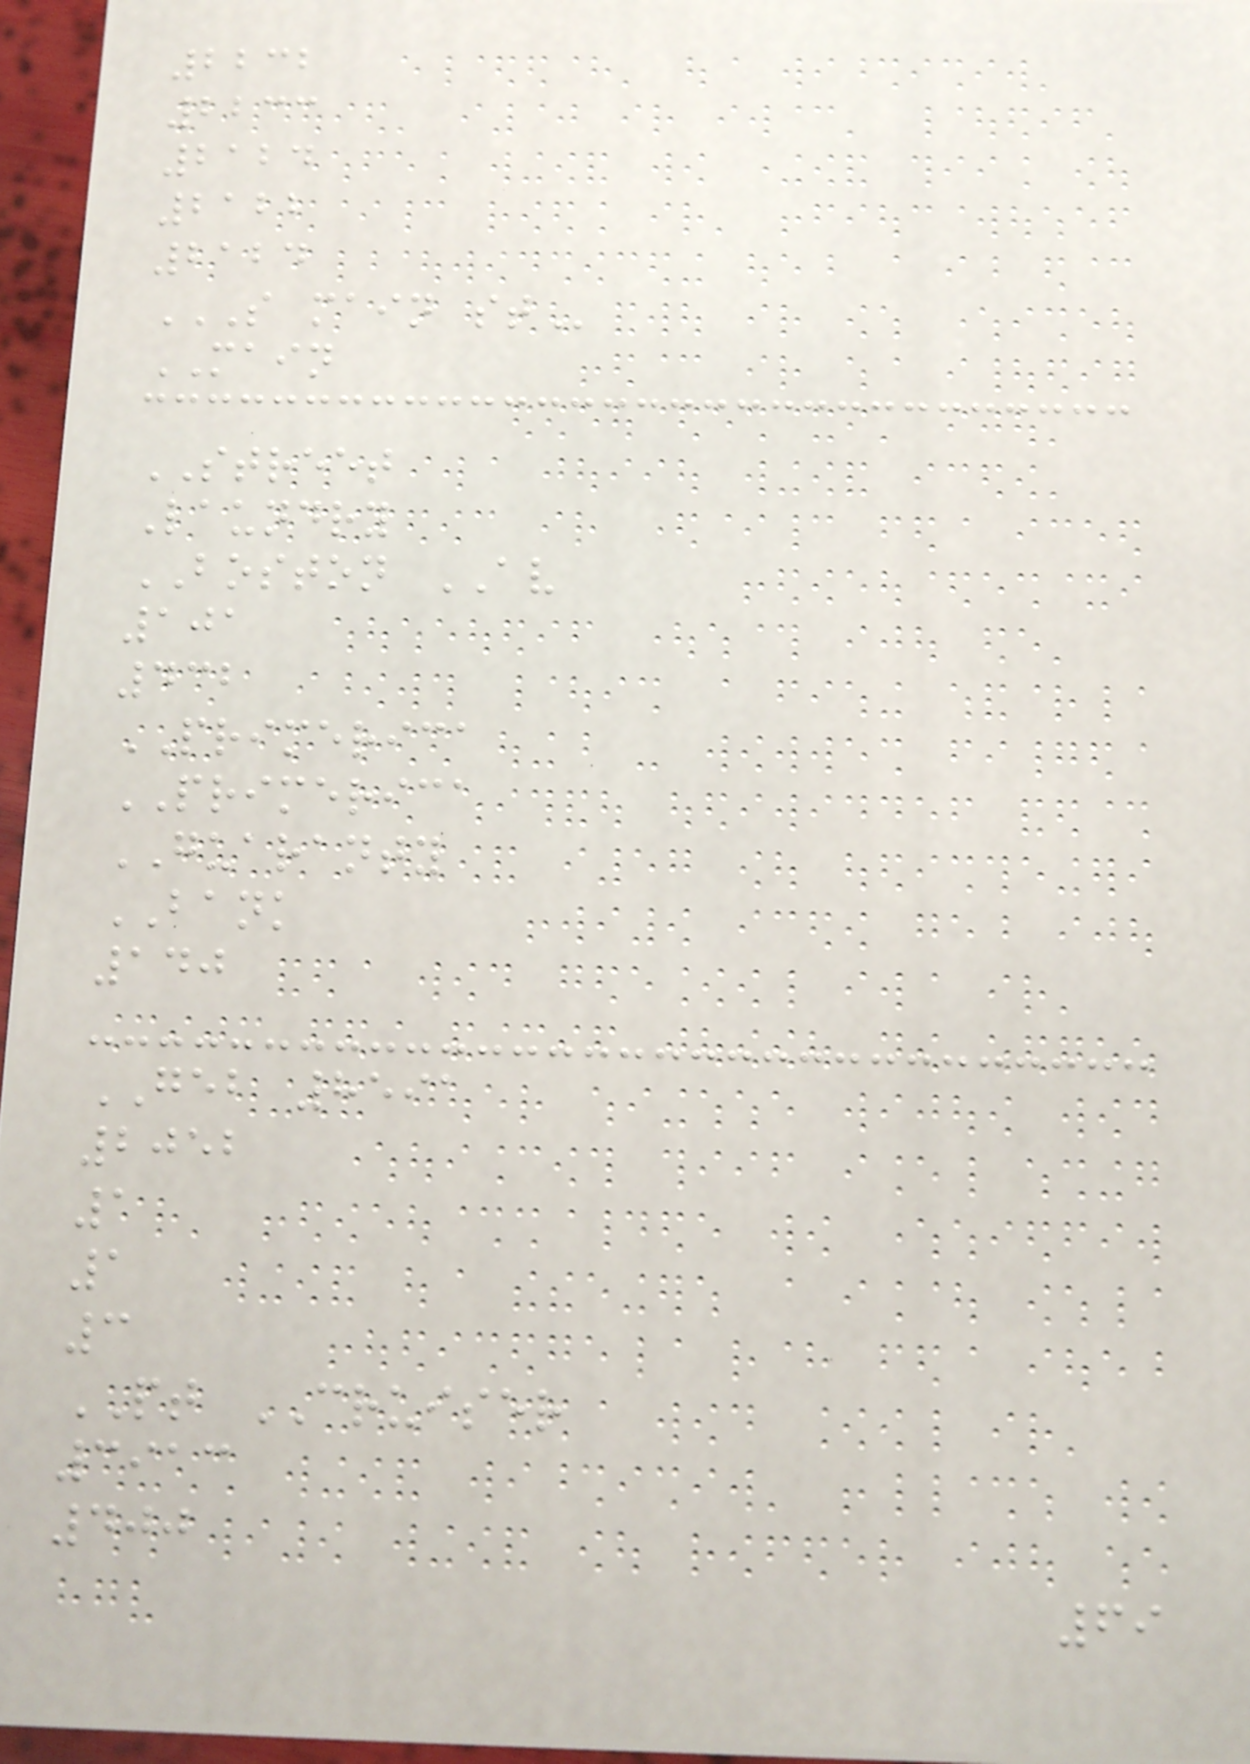2232
2233
2124
2122
2124
S MAIN ST
MAIN
STREET
Laundry
BOSTON AV
101
432
PRIMERICA
PRIMERICA
GUARANTY
BANK
140
GEB 8591
2052
1
1
3
PT CRUISER
3913
400
69
